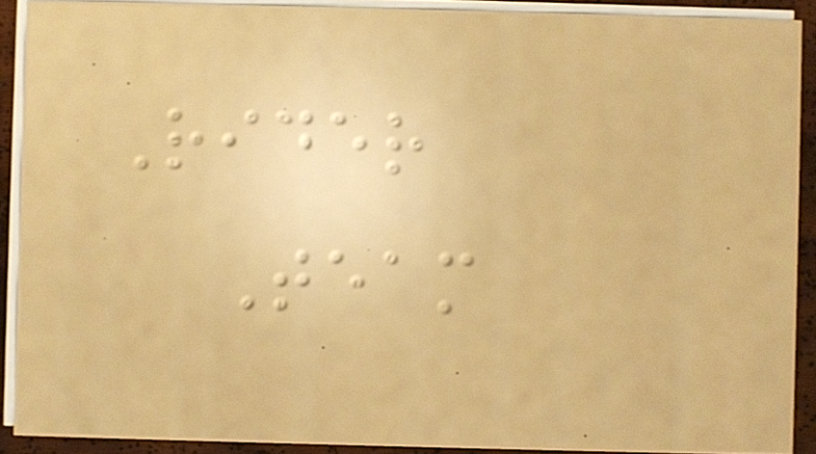Rider
Team
